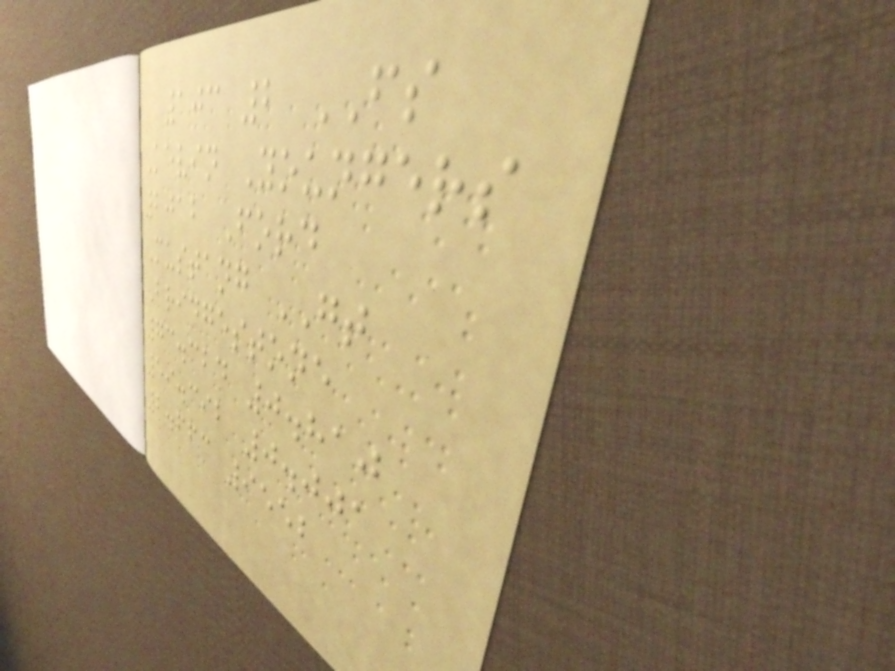103 2 FS
Kevin Youngers
2012 Ford
Mustang GT
Bridgestone
73.324 0.810
59.392 0.001
2.663 9552
